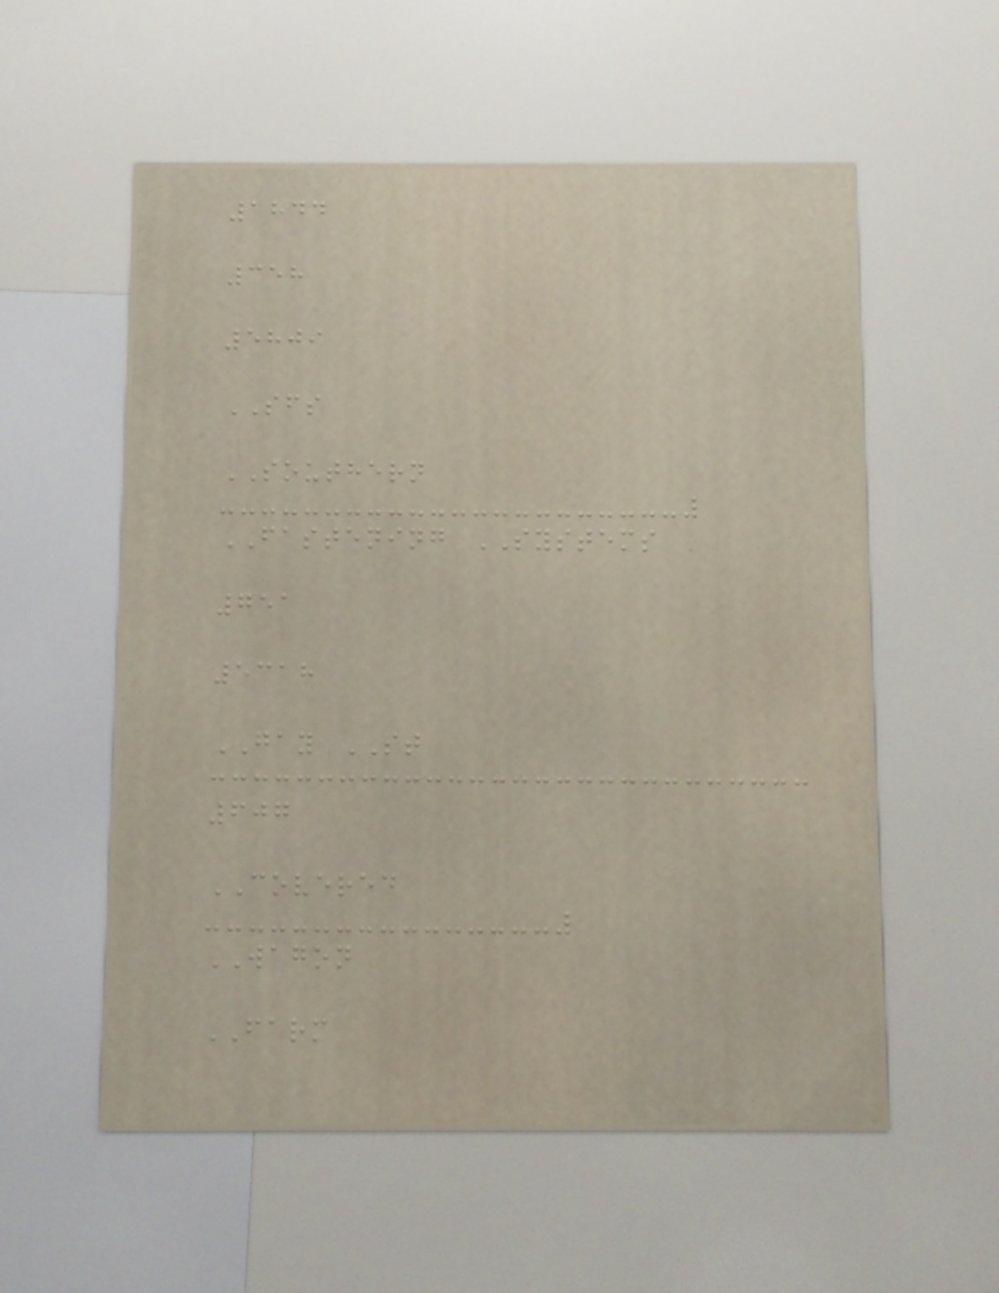1844
358
5809
SFS
SOUTHERN
FASTENING SYSTEMS
751
5318
GAY ST
607
COVERED
WAGON
FARM
